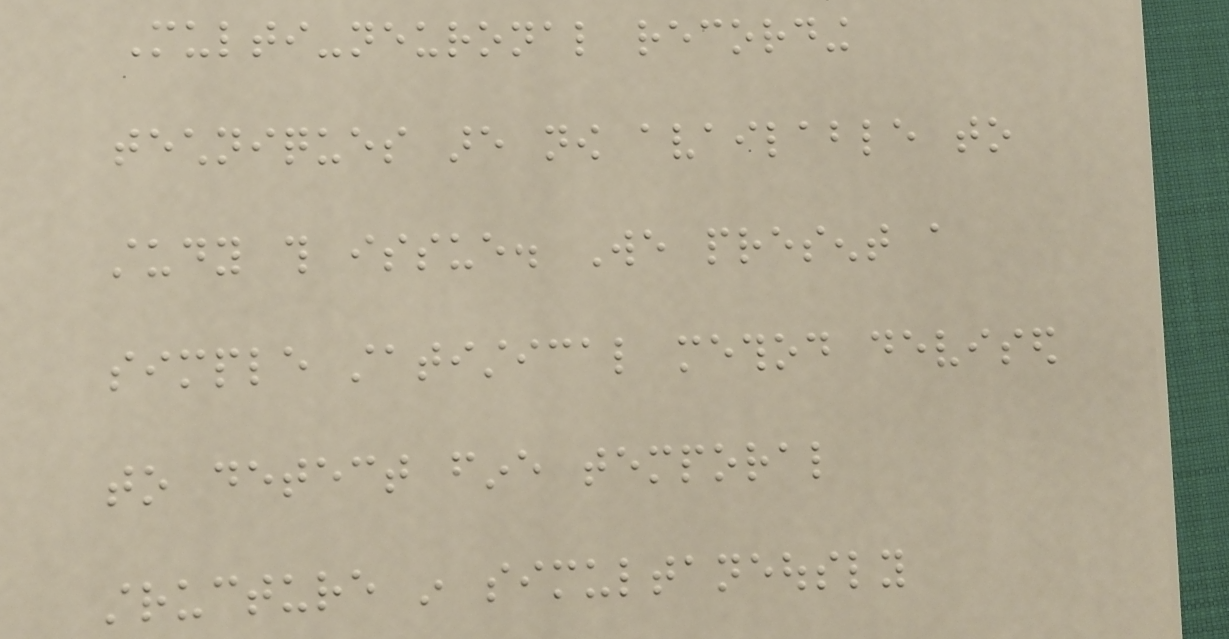Multi-neuronal recording
techniques are now available to
study this issue. We present a
simple statistical method devised
to detect fine temporal
structure in simultaneously
